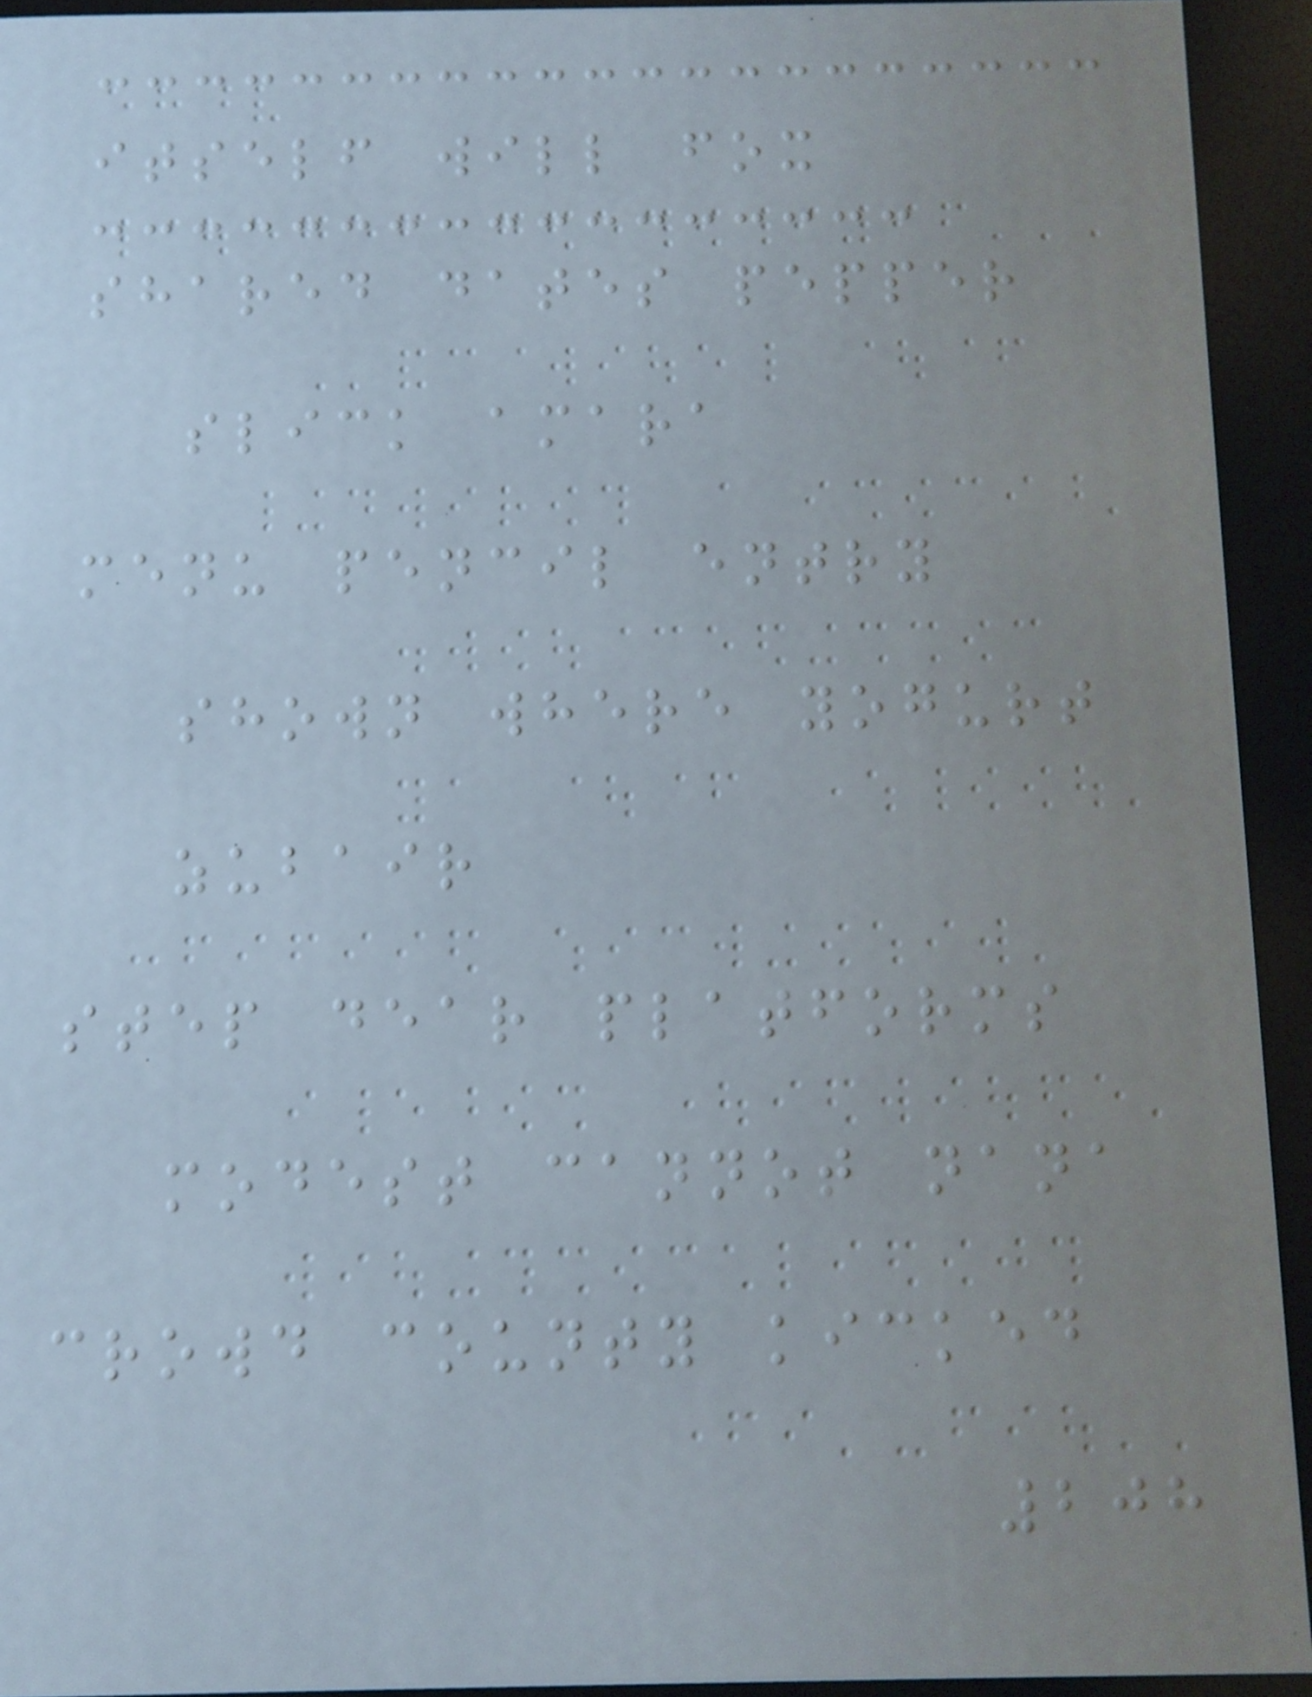itself will fox
shared dates pepper
slick amara
menu pencil entry
shown where yogurt
zubair
step dear platforms
modest cannot nana
crowd county kicked
208
